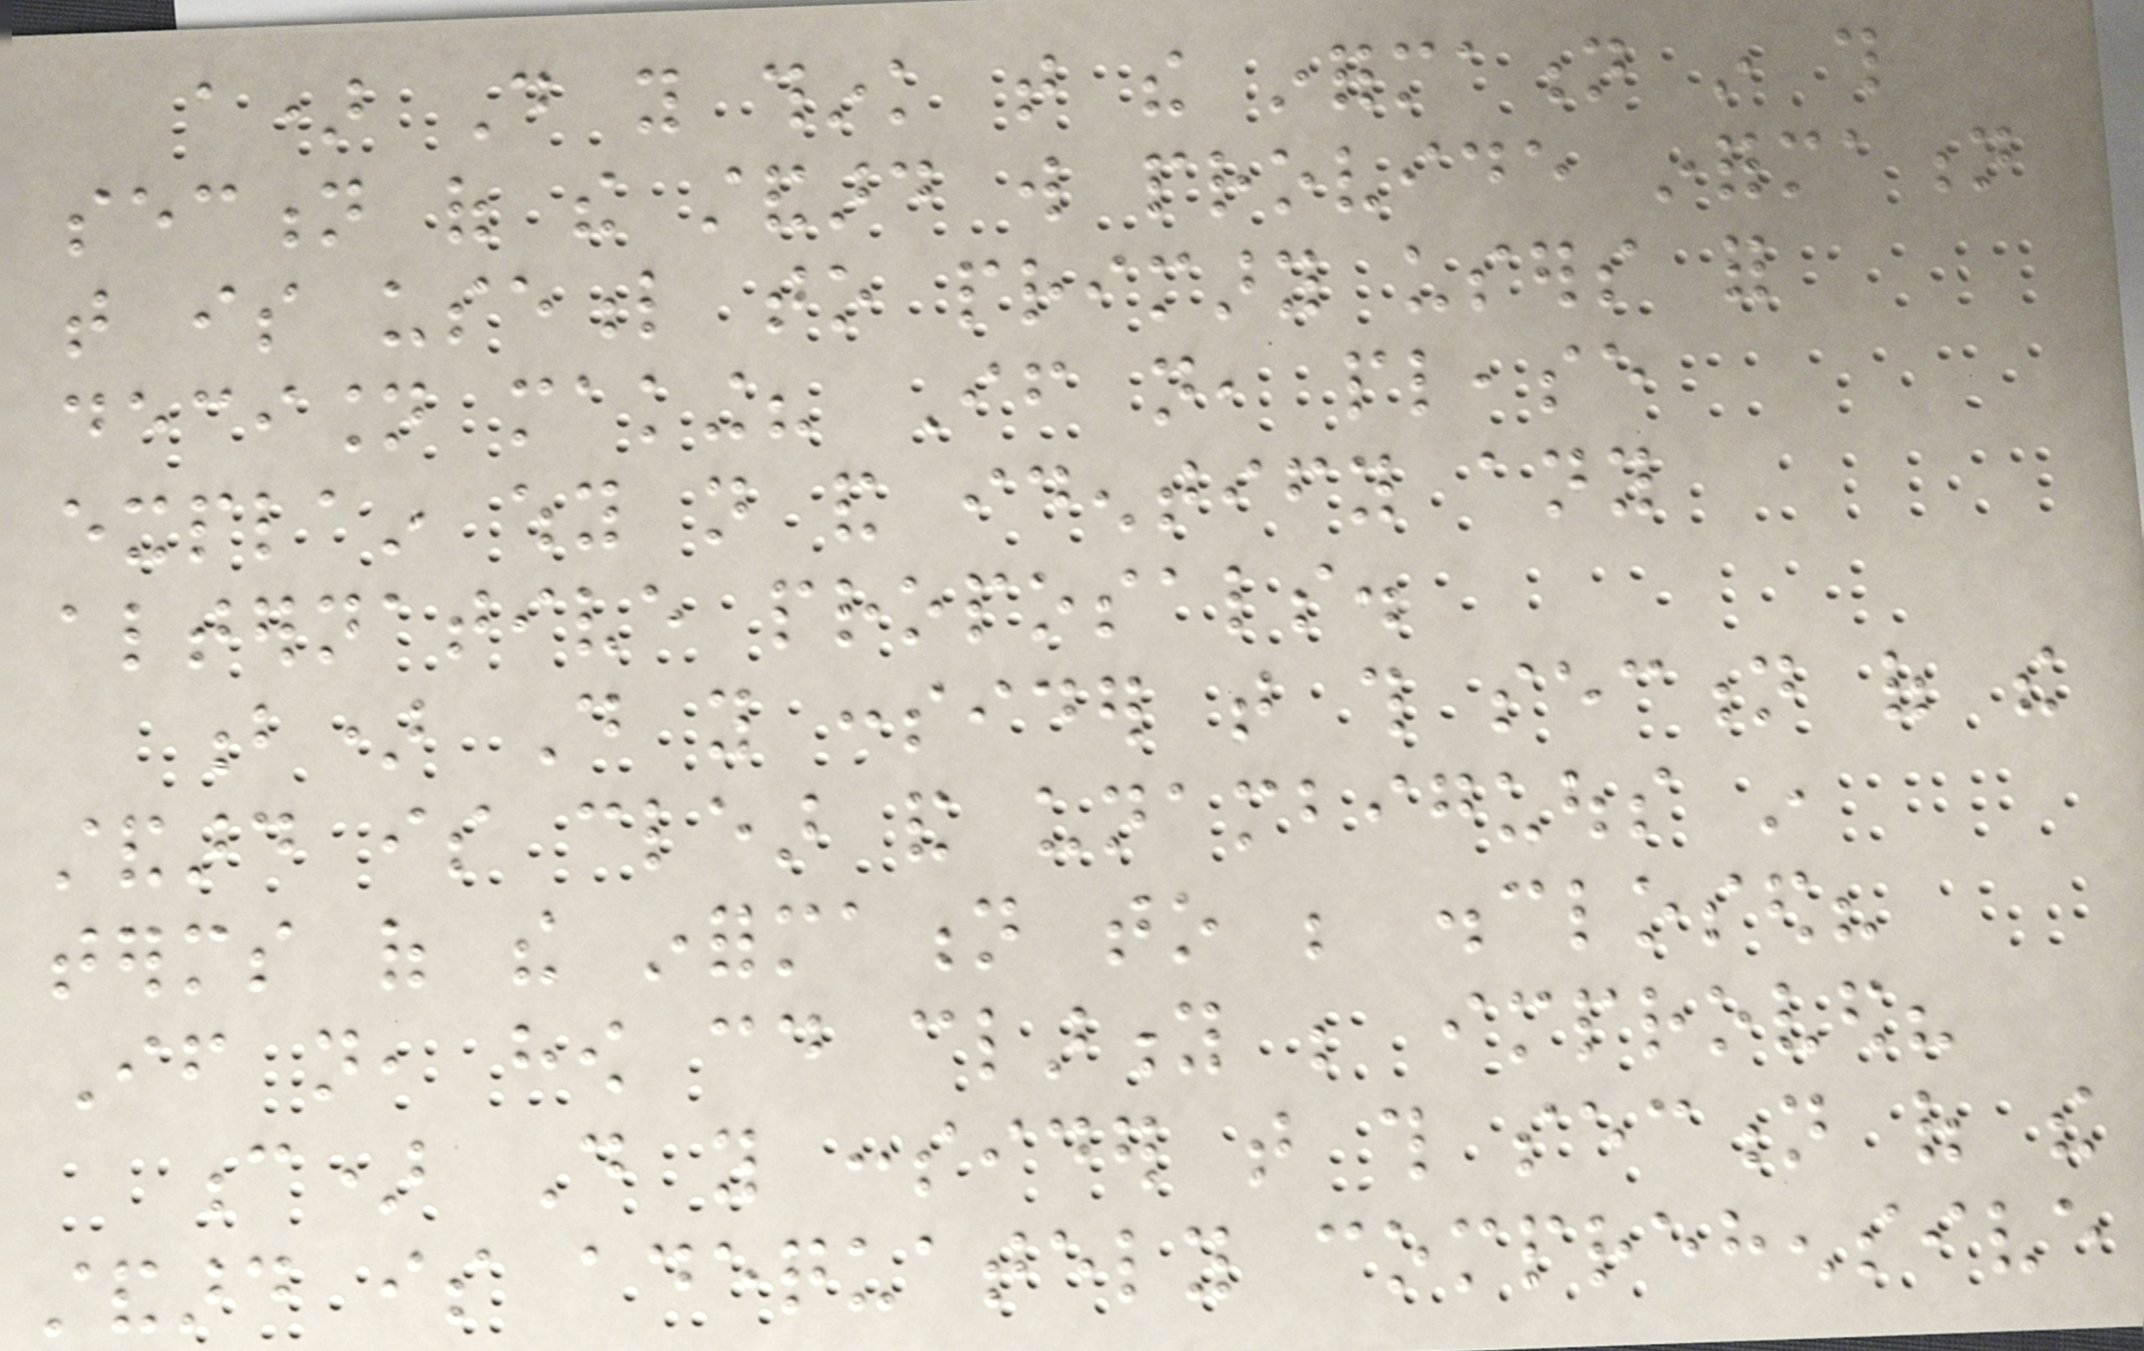a) Do you think that the information in this
section of the standard will provide information
that is useful to primary users for
decision making? If not, please
explain why not and identify any
alternative proposals.
b) Do you consider that this section of the
standard is clear and unambiguous in
terms of the information to be disclosed?
If not, how could clarity be improved?
c) Do you consider that this section of the
standard is adequately comprehensive
